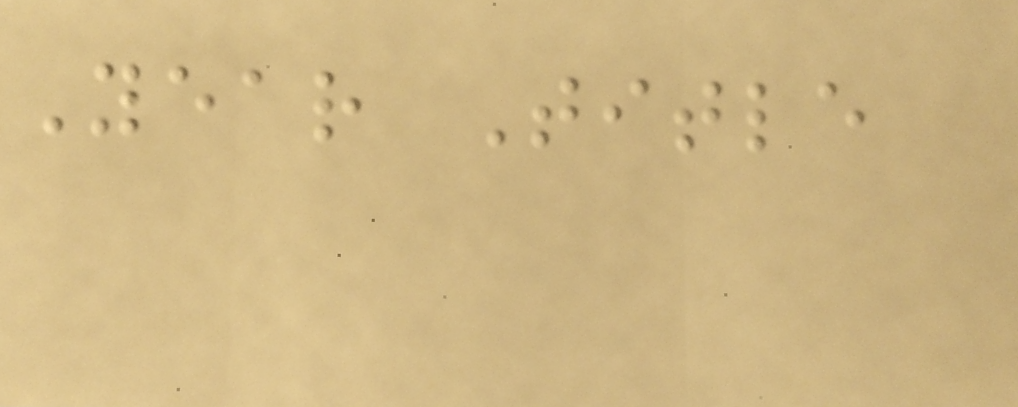Year Title
